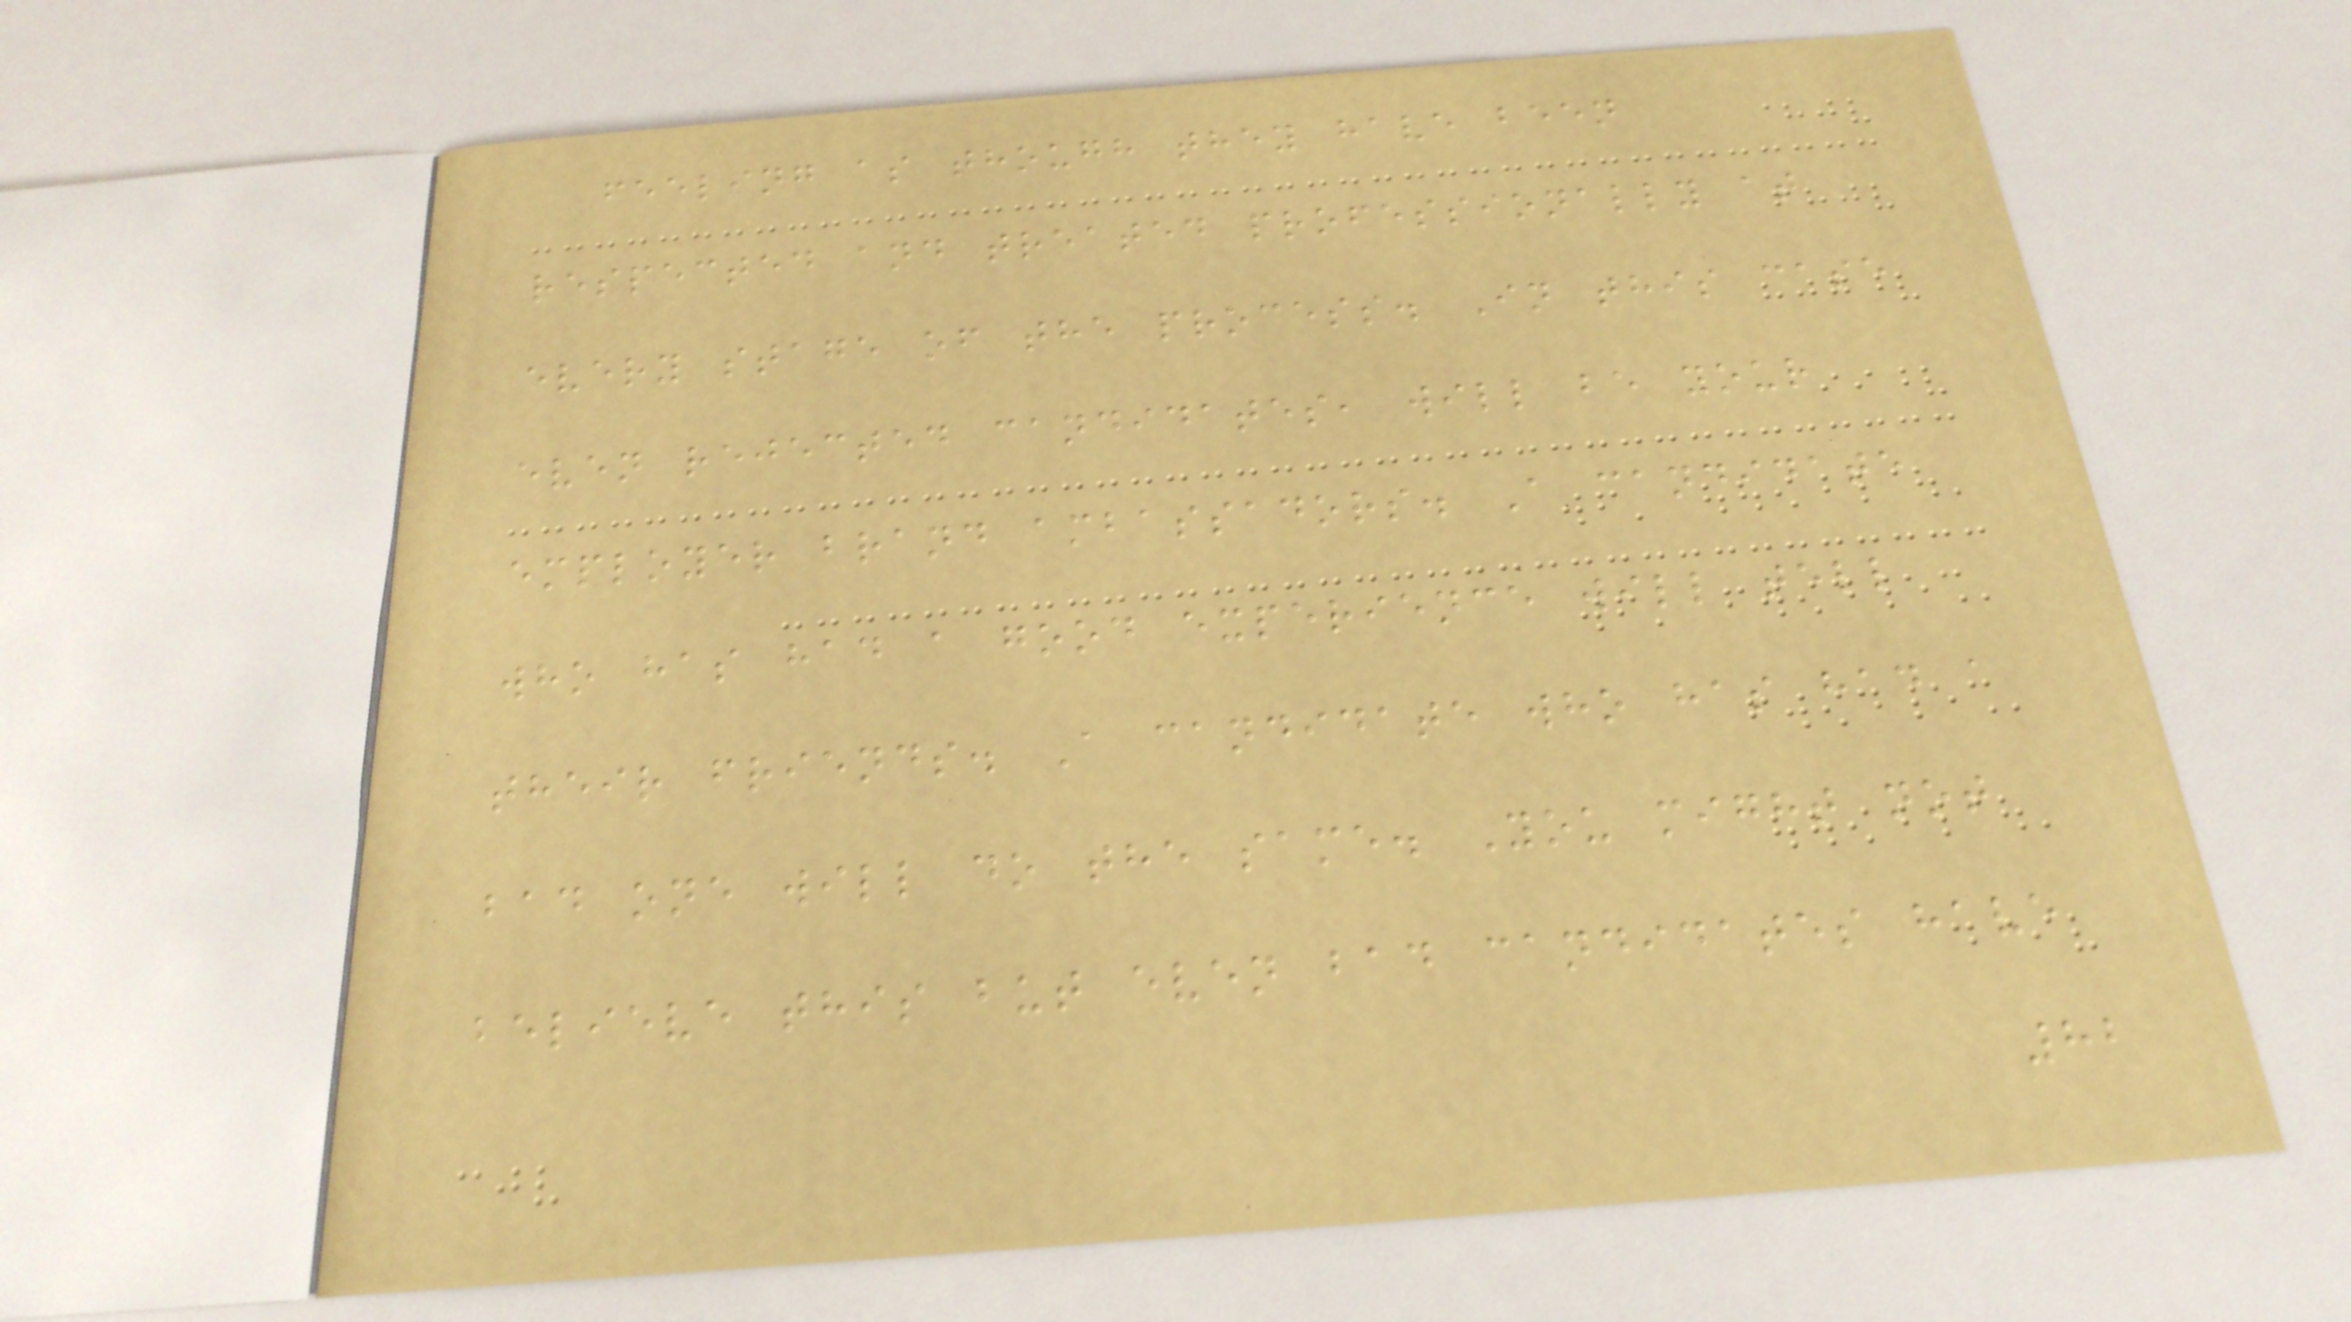feeling as though they have been
respected and treated professionally at
every stage of the process. In this case
even rejected candidates, will be your
employer brand ambassadors. A candidate
who has had a good experience will tell
their friends. A candidate who has had a
bad one will do the same. You might not
believe this but even bad candidates have
82
